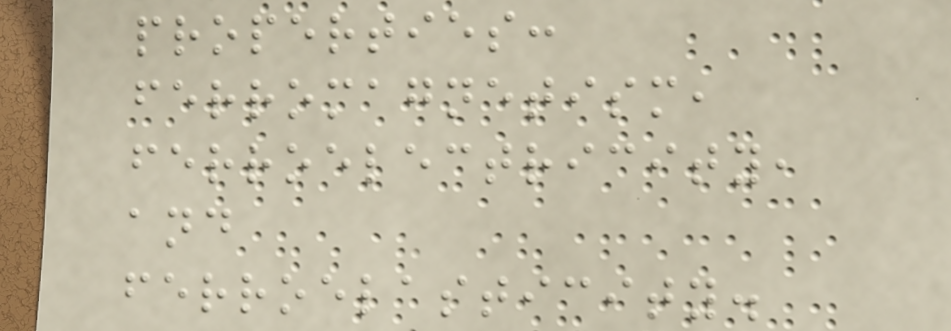properties:
ferromagnetism,
ferroelectricity,
and
ferroelasticity.
